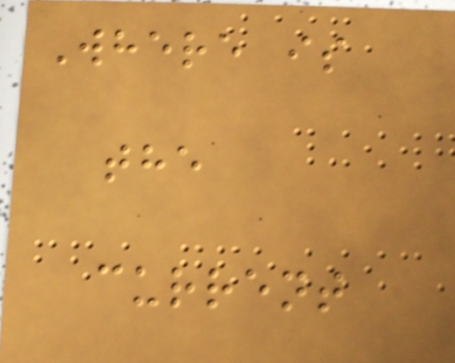Where is
the
current
